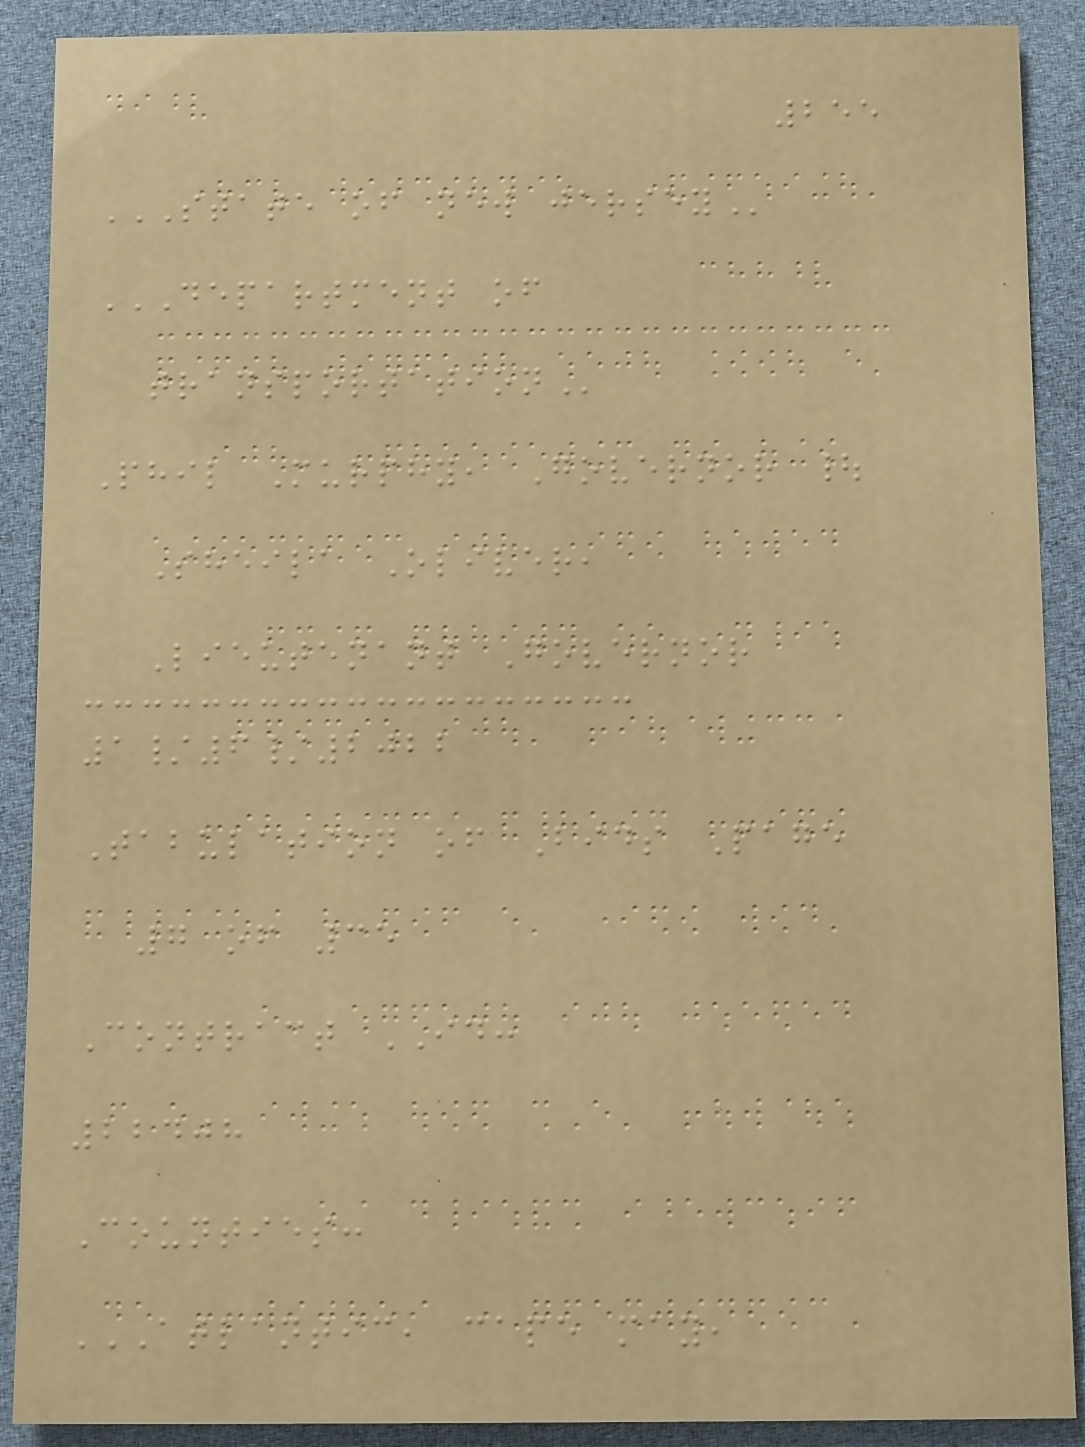255
STATE OF NEW JERSEY
DEPARTMENT OF
TRANSPORTATION
Phil Murphy, Governor |
Sheila Oliver,
Lieutenant Governor
1/6/2022
Tabulation of Bids Page
7 of 35
Contract ID:
22408
Counties:
ATLANTIC, CAPE MAY,
